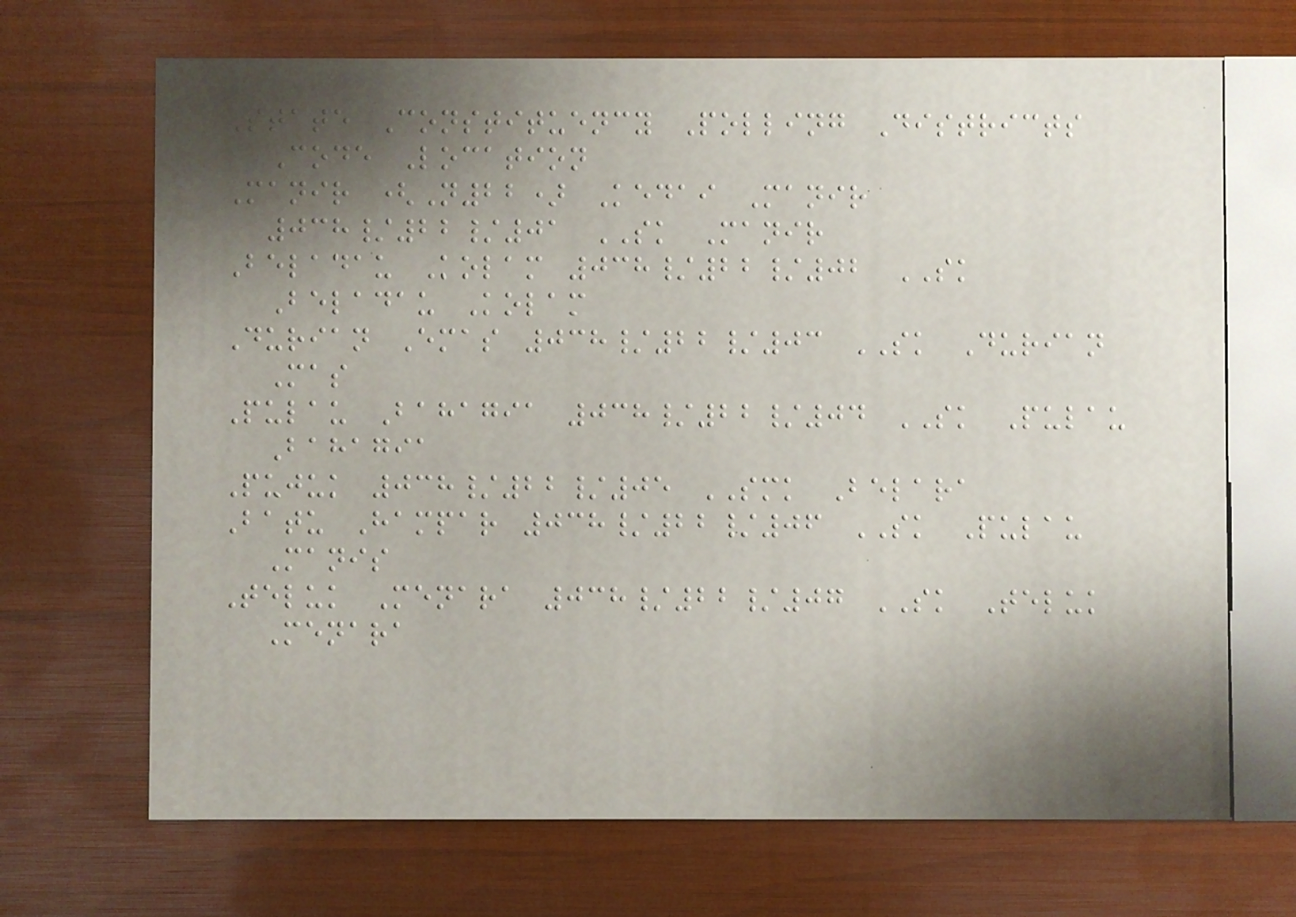State Constituency Polling Districts
Code Location
Manir (N22) Kedai Manir
038/22/01 SK Manir
Beladau Kolam 038/22/02 SK
Beladau Kolam
Durian Emas 038/22/03 SK Durian
Mas
Pulau Bahagia 038/22/04 SK Pulau
Bahagia
Pujuk 038/22/05 SMK Belara
Batu Hampar 038/22/06 SK Pulau
Manis
Teluk Menara 038/22/07 SK Teluk
Menara
